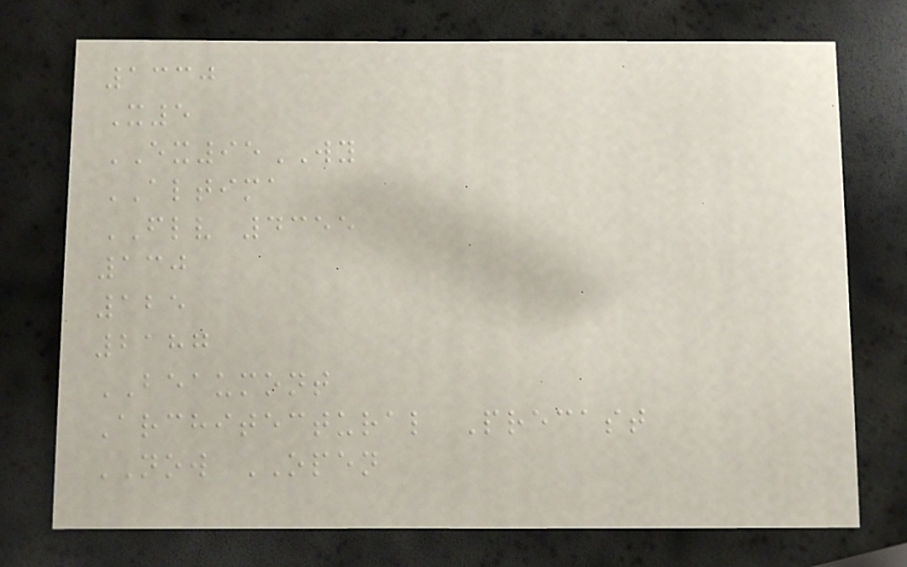1330
X5
EX95WY
ALTIMA
FLV 4355
130
125
2187
BEAUMONT
Architectural Precast
NOW OPEN
